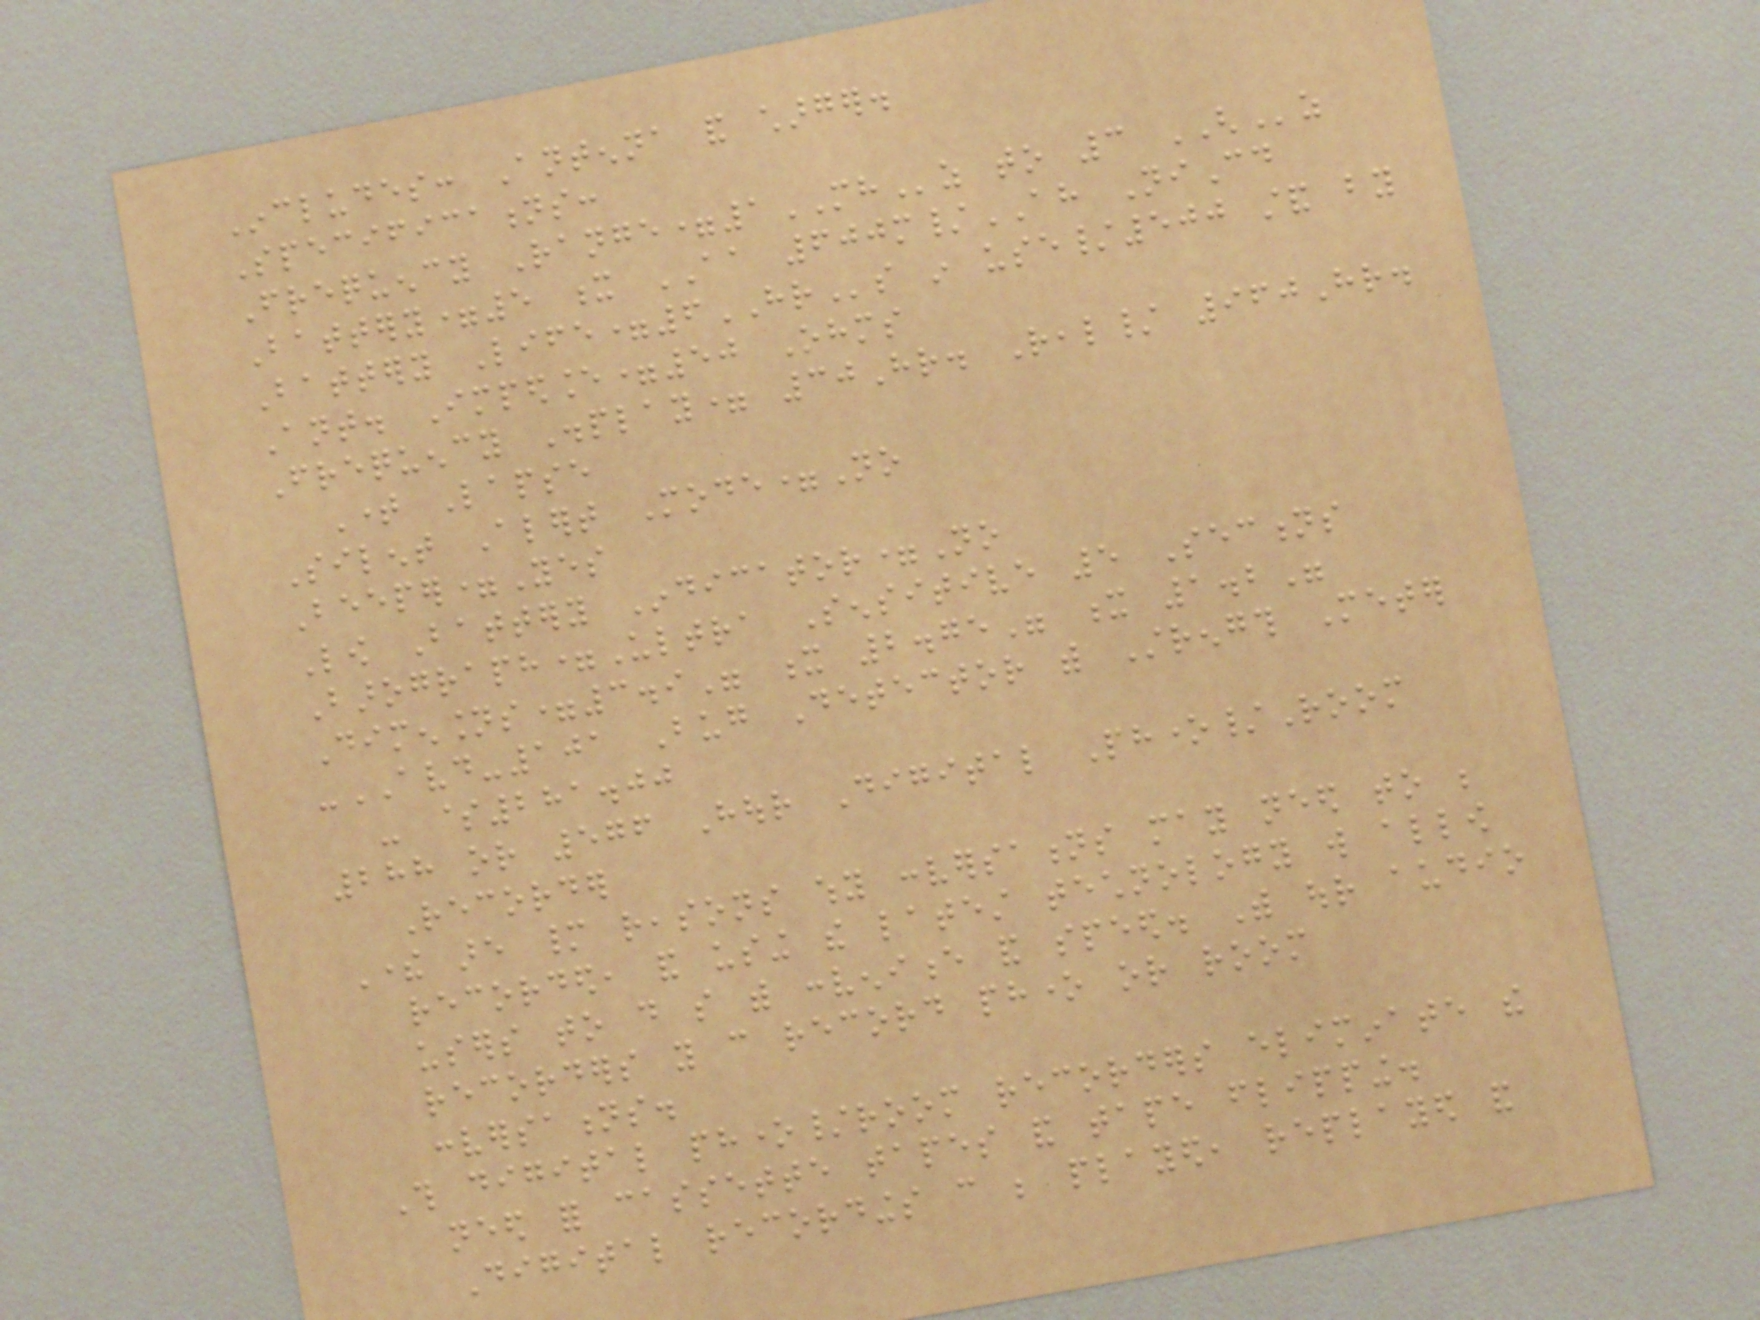Includes: Antenna and charger.
Specifications:
Frequency Range=1MHz to 3 GHz
Battery=5 x AA 600m/AH NiCd
Battery Life=6HRs in use/500 stand by
Ant. Impedance=50 Ohms
Frequency Display= 30Hr. Real/ 960Hr.
Time Lapse
Silent Alert Mode=No
Beeper=Yes
Low Battery Indicator=No
Barograph=Ultra Sensitive 5 Sections
Dimensions=3.9" x 2.75" x 1.2"
-AVD-101 Bug Detector with Strength Meter
- $281.00
288 or 576 Hour Digital Phone/Room
Recorder
There are many reasons why conversations may need to be
recorded, and using the latest technology will allow
users to do so with convenience and speed. With our audio
recorders you can record phone or room
conversations.
This digital phone/room recorders eliminate the
need for cassette tapes and tape flipping.
Digital recordings can be played, replayed and
